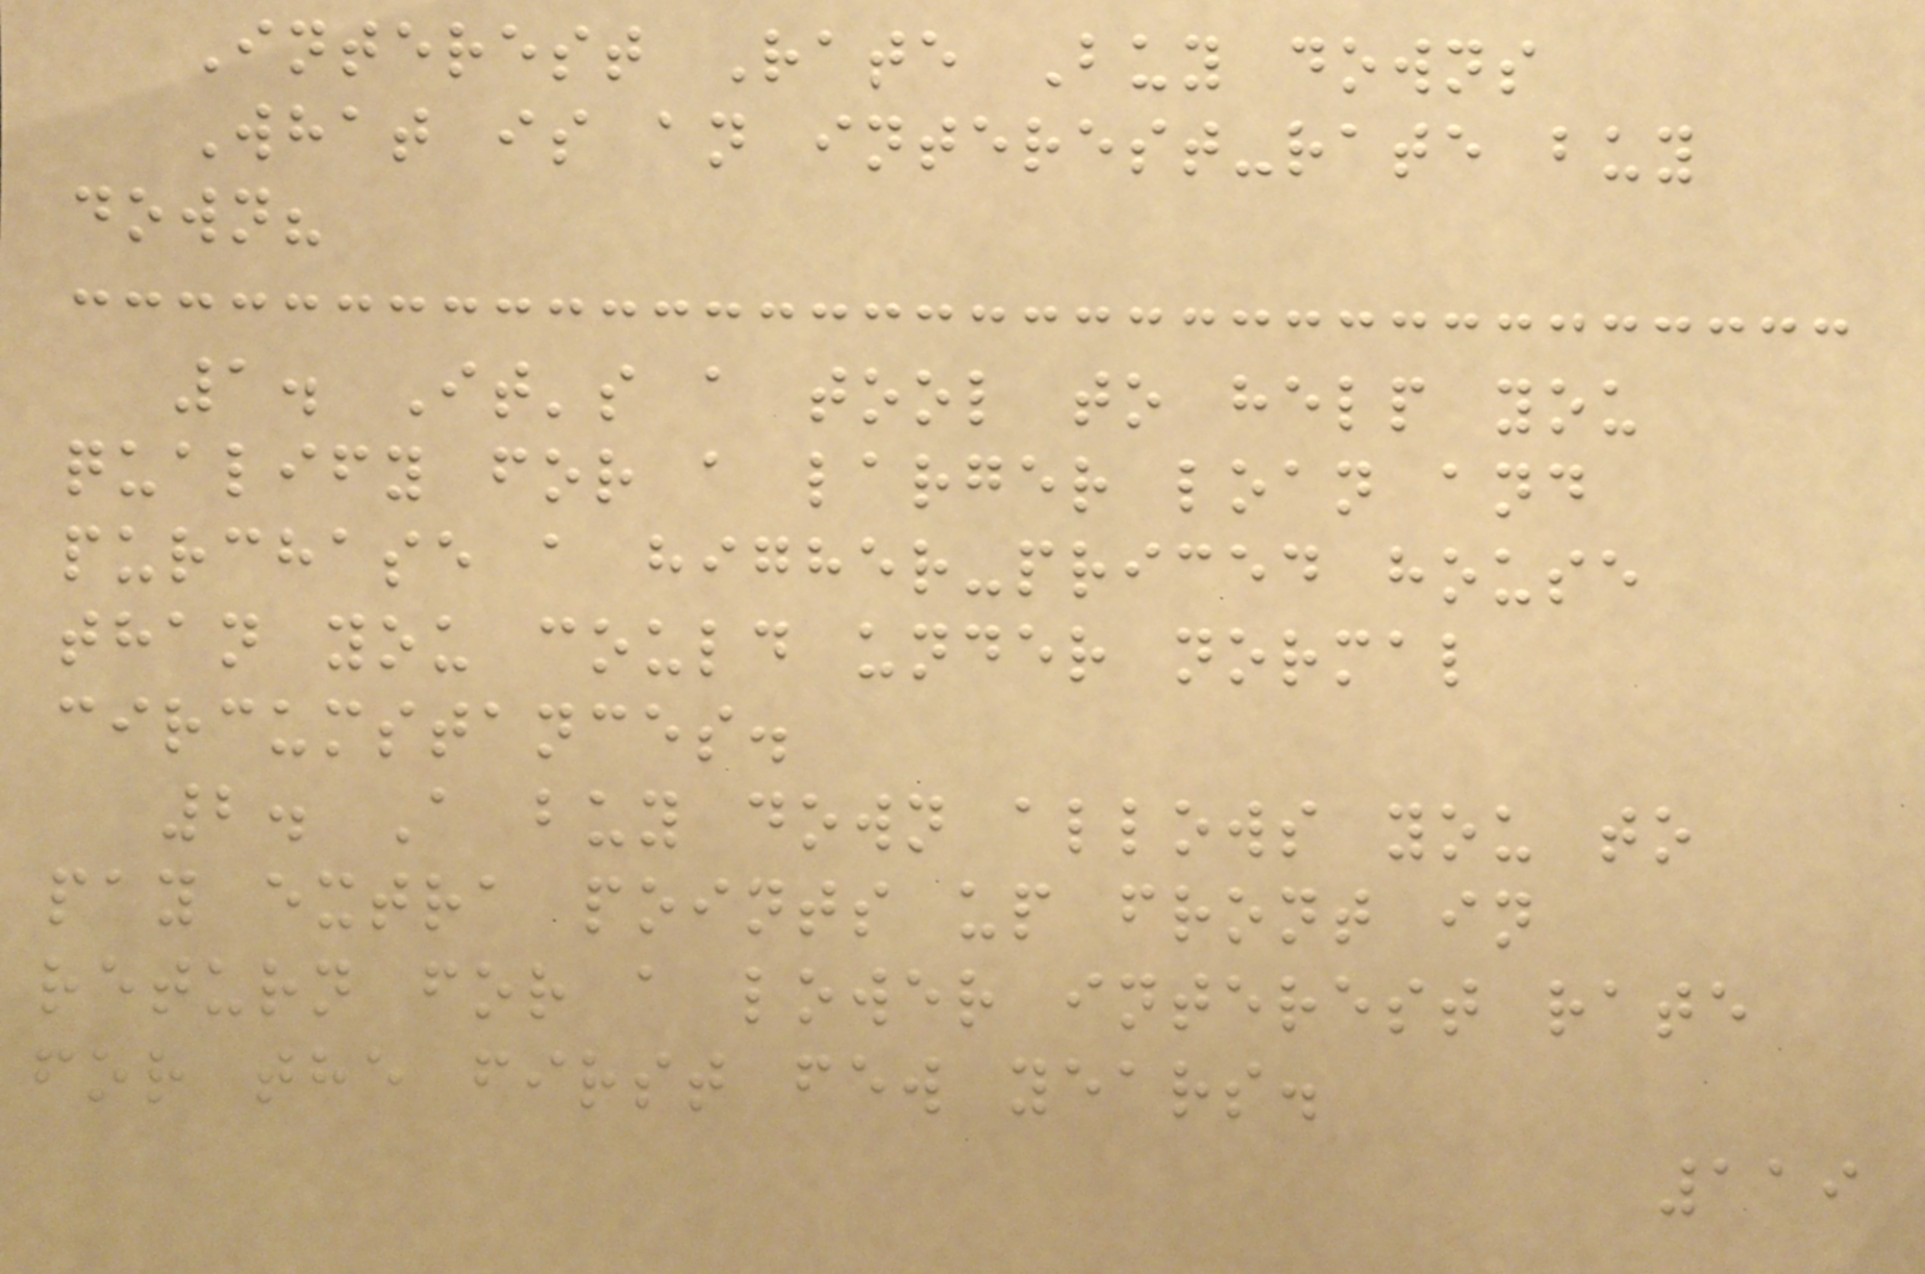Interest Rate Buy downs
What is an interest-rate buy
down?
1. It's a tool to help you
qualify for a larger loan and
purchase a higher-priced house
than you could under normal
circumstances.
2. A buy down allows you to
pay extra points up front in
return for a lower interest rate
for the first few years.
119
